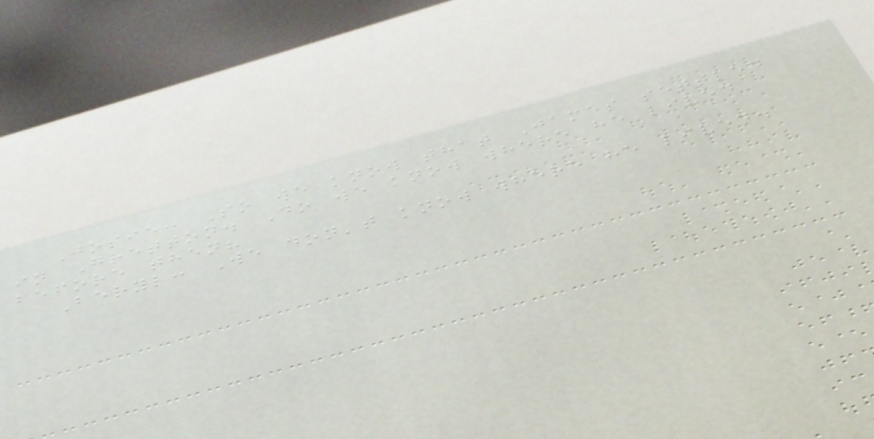Josie: So we know that James settled
in Gretton. Do we know where he lived
before then?
Beryl: We don't know where he lived.
